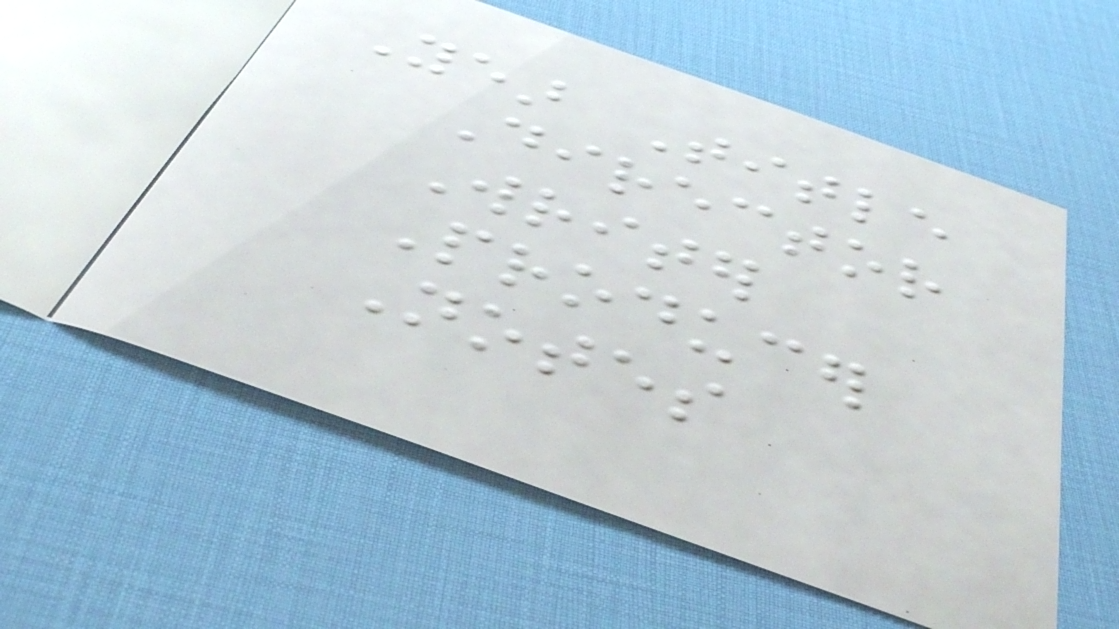Year Title
Director
Writer
Producer
Notes
